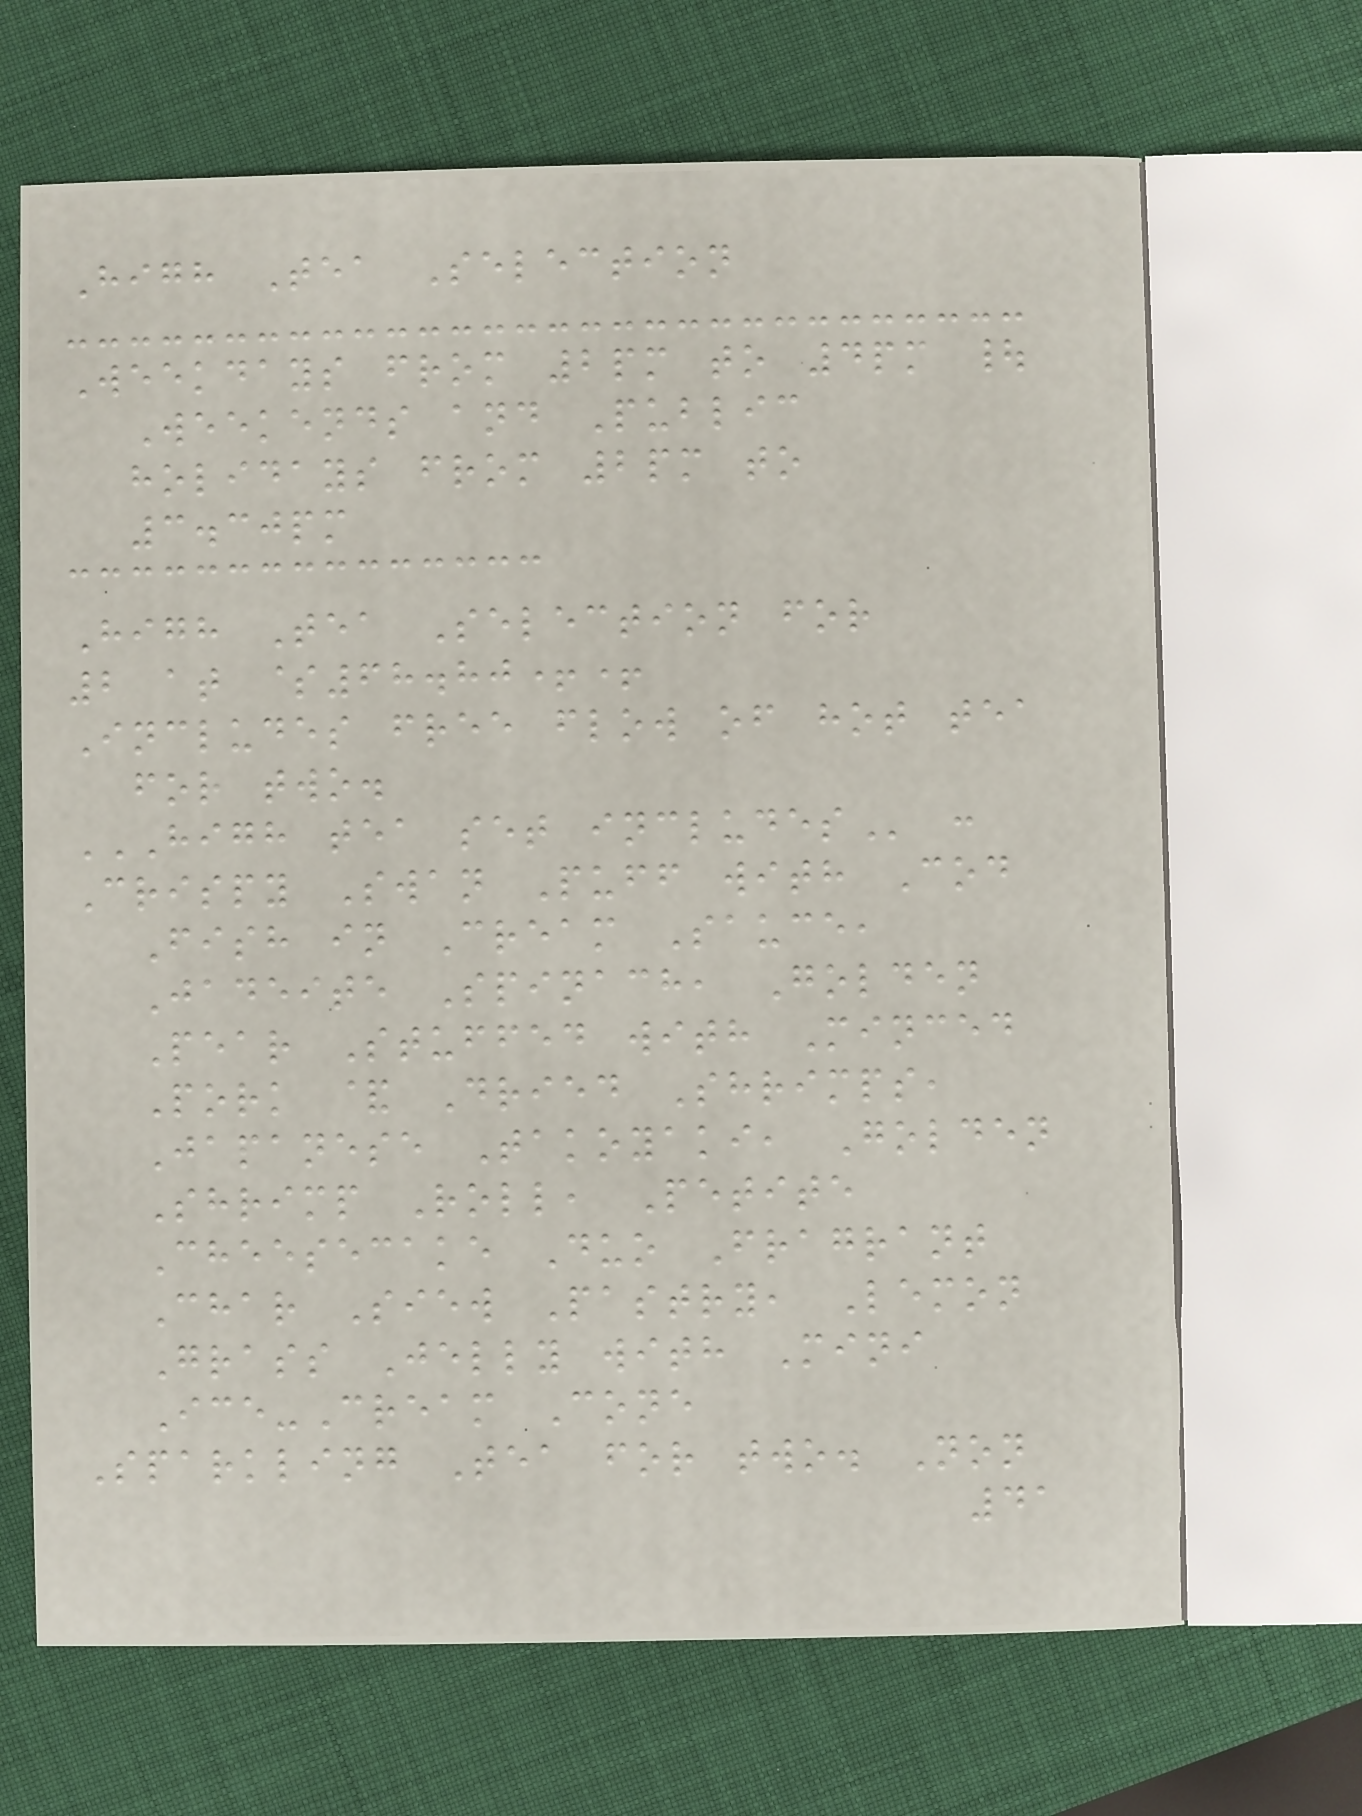High Tea Selection
Weekdays from 2pm to 4pm |
Weekends and Public
holidays from 2pm to
3.30pm
High Tea Selection for
2 at $68.80++
Includes free flow of hot tea
for two.
HIGH TEA SET INCLUDES :
Crispy Swan Puff with Cod
Fish in Cream Sauce,
Jadeite Spinach, Golden
Pear Stuffed with Minced
Pork & Dried Shrimps,
Japanese Takoyaki, Golden
Shrimp Roll, Petite
Cheesecake Duo Fragrant
Char Siew Pastry, Lemon
Grass Jelly with Mini
Ice-Cream Cone
Sparkling Tea for two. Non
41
